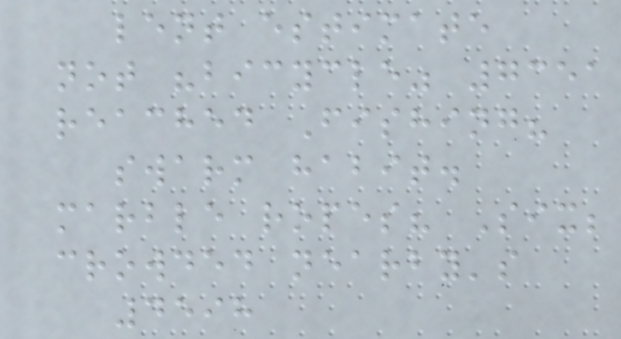lent estimate
not "bicycle" 7351
reached Fishing?
swarm habit.
marble ropes? Six;
crowded nearby's
4598
